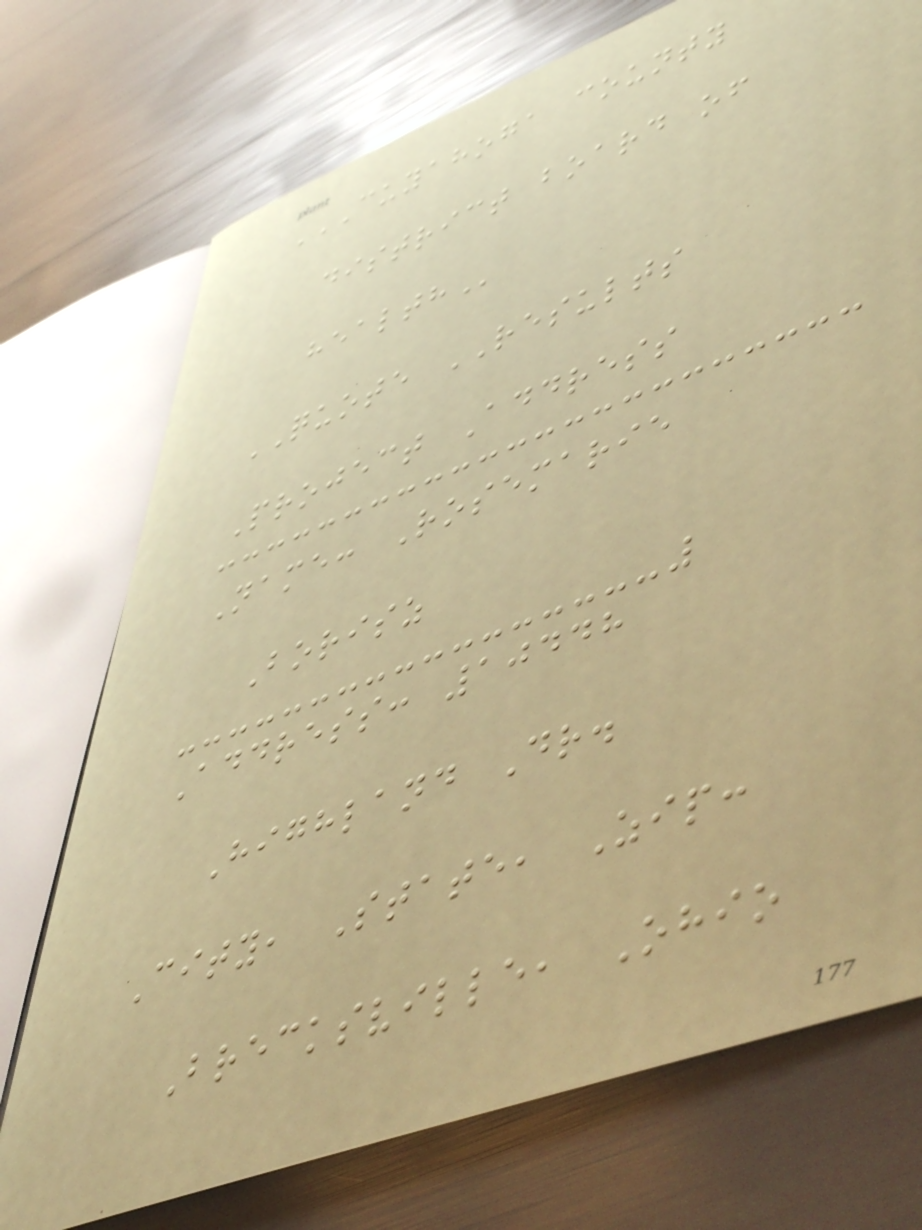CUYAHOGA COUNTY
DISTRICT BOARD OF
HEALTH
QUOTE RESULTS
Project Address
Name: Rosemarie
Borisz
Address: 10448
Highland Dr.
City, State, Zip:
Brecksville, Ohio
